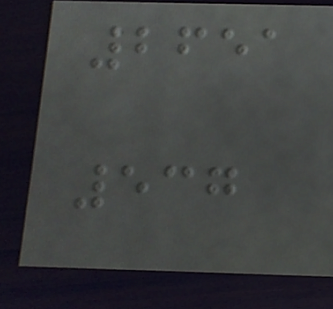2651
537
